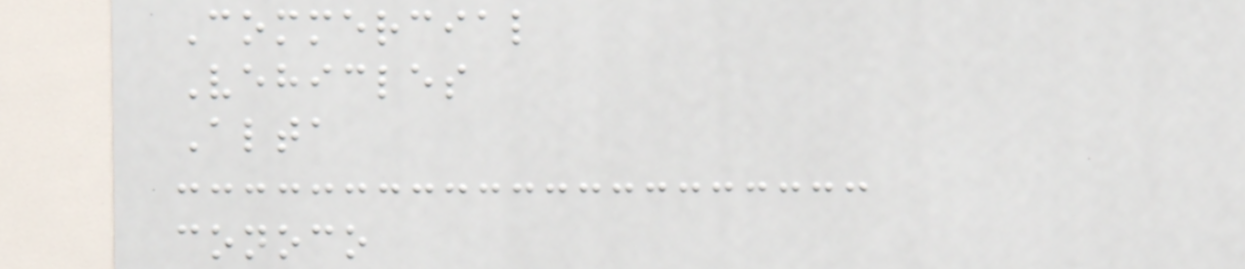Commercial
Vehicles
Alta
conoco
